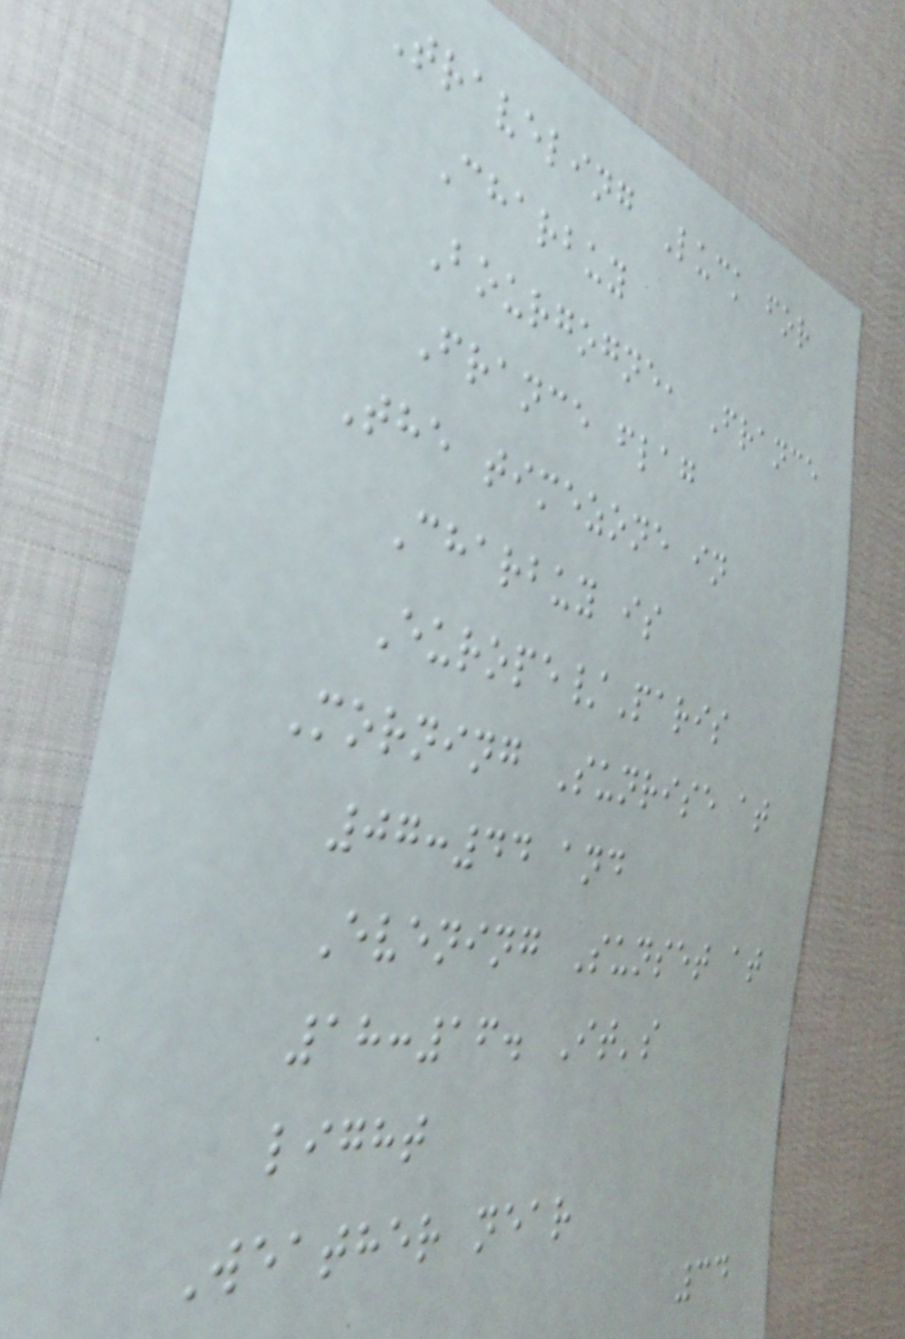Traveling Luck for
Charbuy
Bourgogne, France
France flag
The timezone in
Charbuy is
Europe/Paris
Morning Sunrise at
07:44 and
Evening Sunset at
18:16. It's
light
Weather near
34
